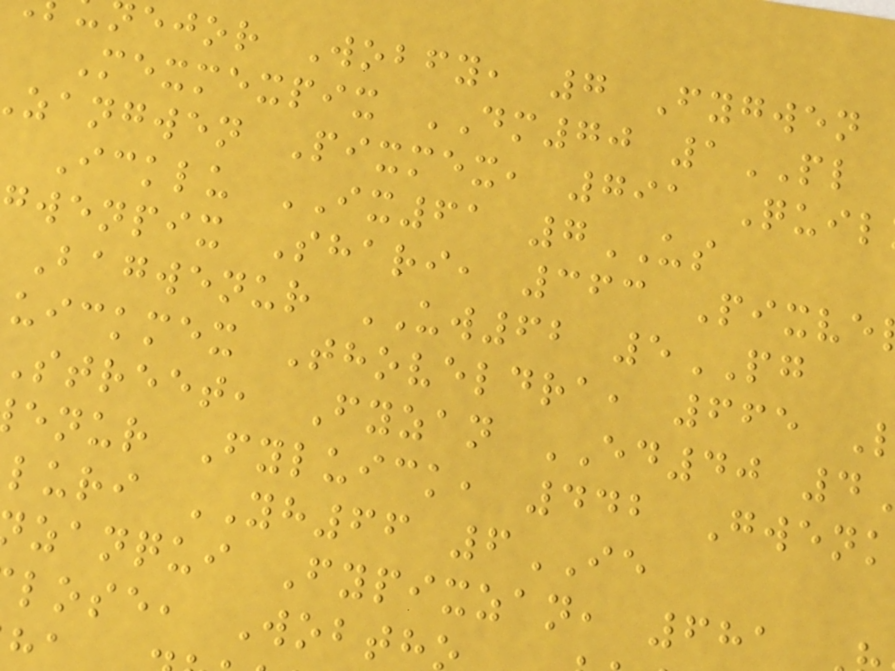ejor Wobfy, 7 Fygwen
Mexmexpix DM70 1PL
zangwen Pixmex, 791 Quil
Icklu IX61 7US
gwenpix Shari, 363 Pixve
Bagwenur UW62 5PG
uickmex Thoveldra, 665
street, Fyzan ED40 4
enur Fyluick, 442 Gwenk
luri YH66 6IE
zanqui Fypixzan, 681
lose, Wobth
